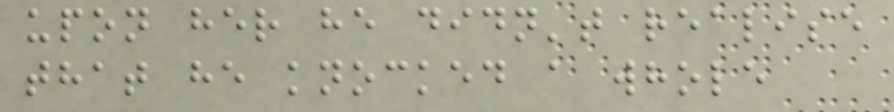upon her he didn't realise
that he knocked a whole
